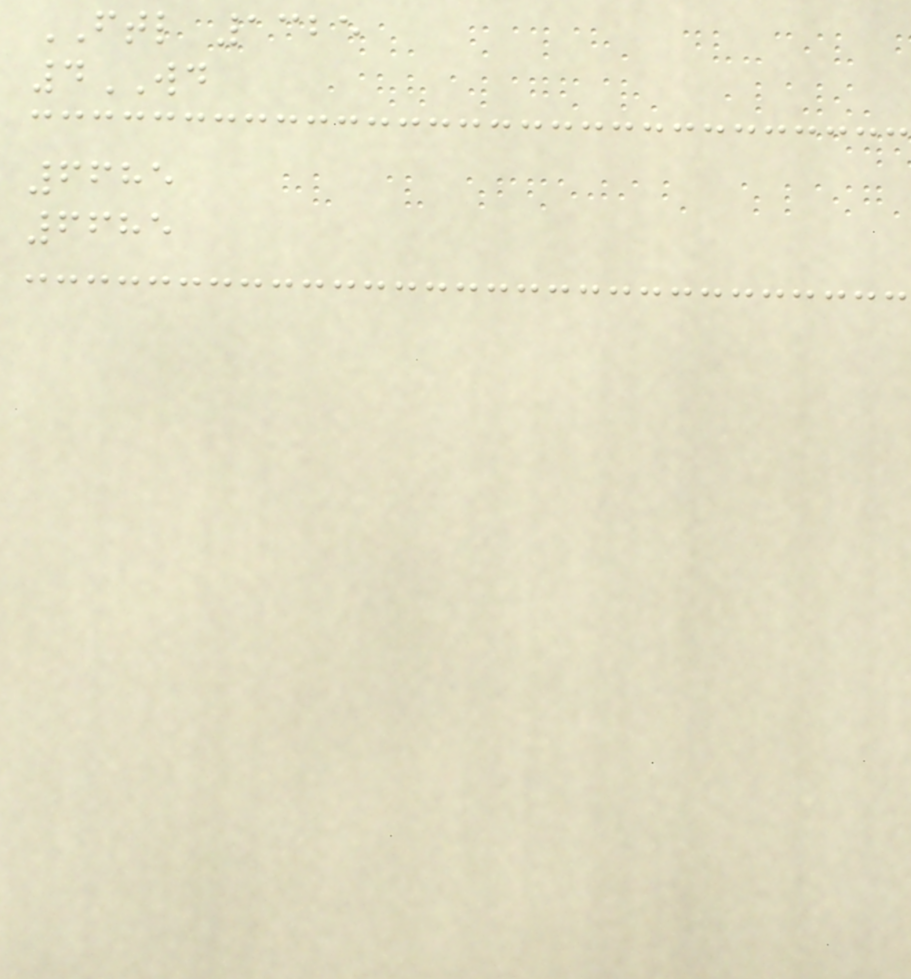FTL 1325
4WD
6685
6685
